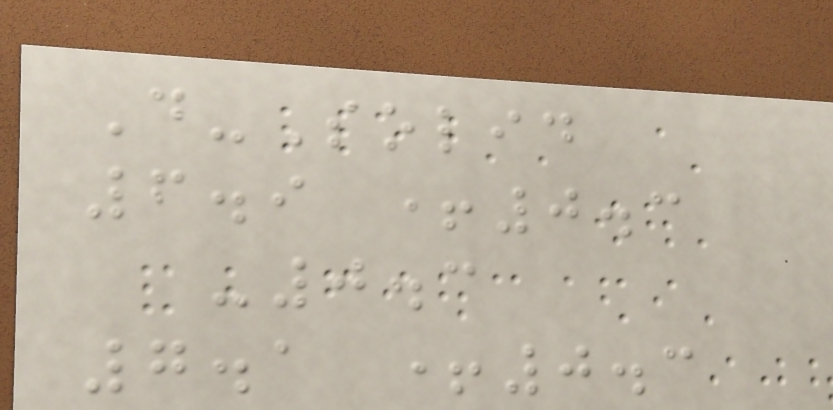D-Solid
6.9 +0.3
-0.3
7.1 +0.3
